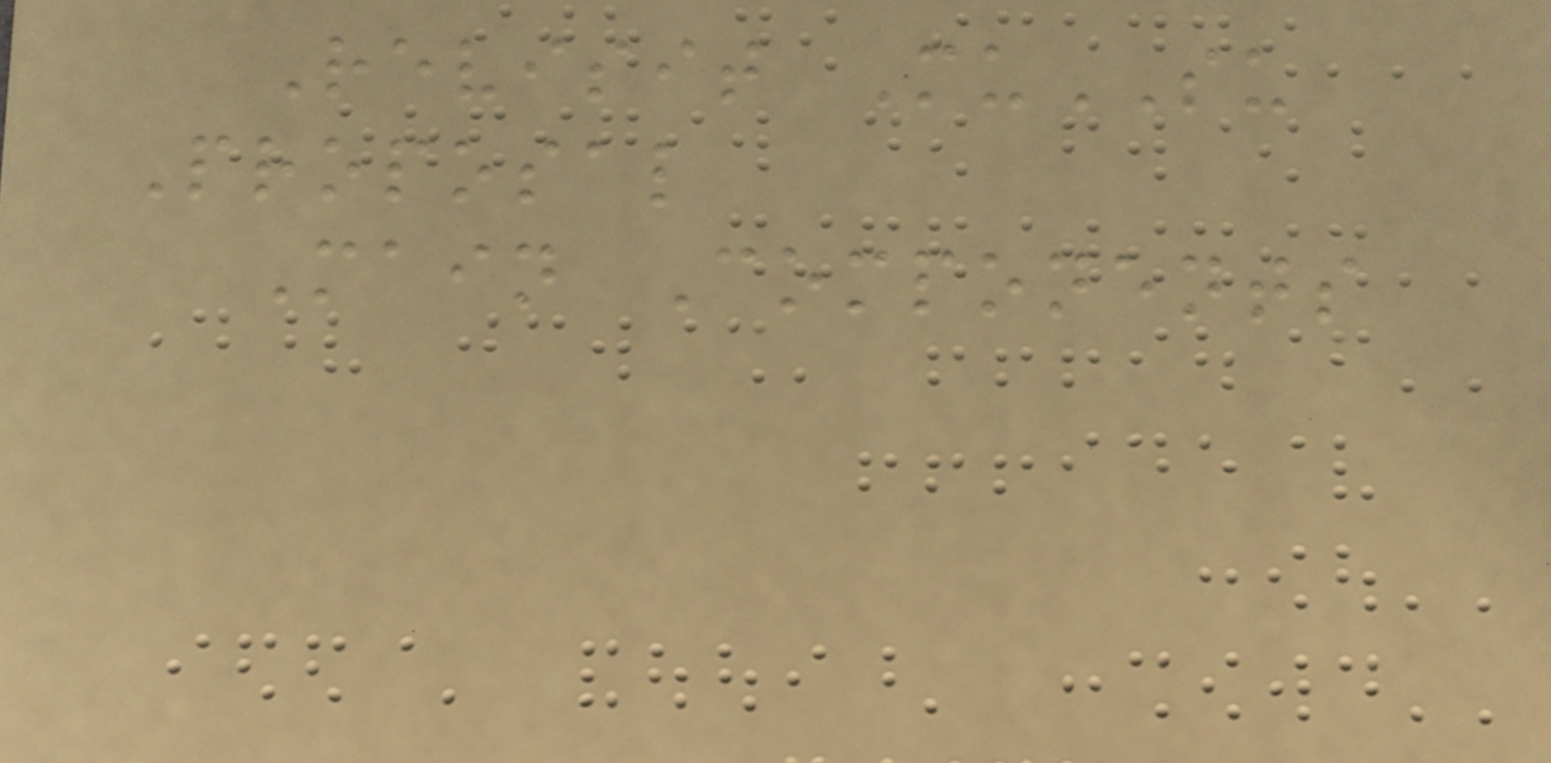Revisit MuSU
Proposal
Main Components
